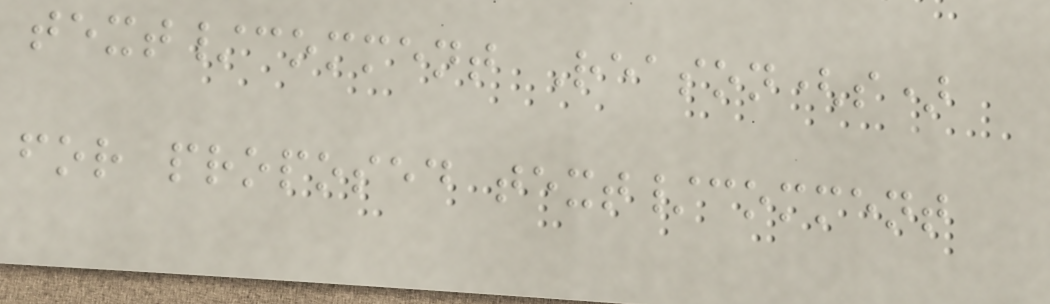text/comment Reason(s)
for proposed text/comment
